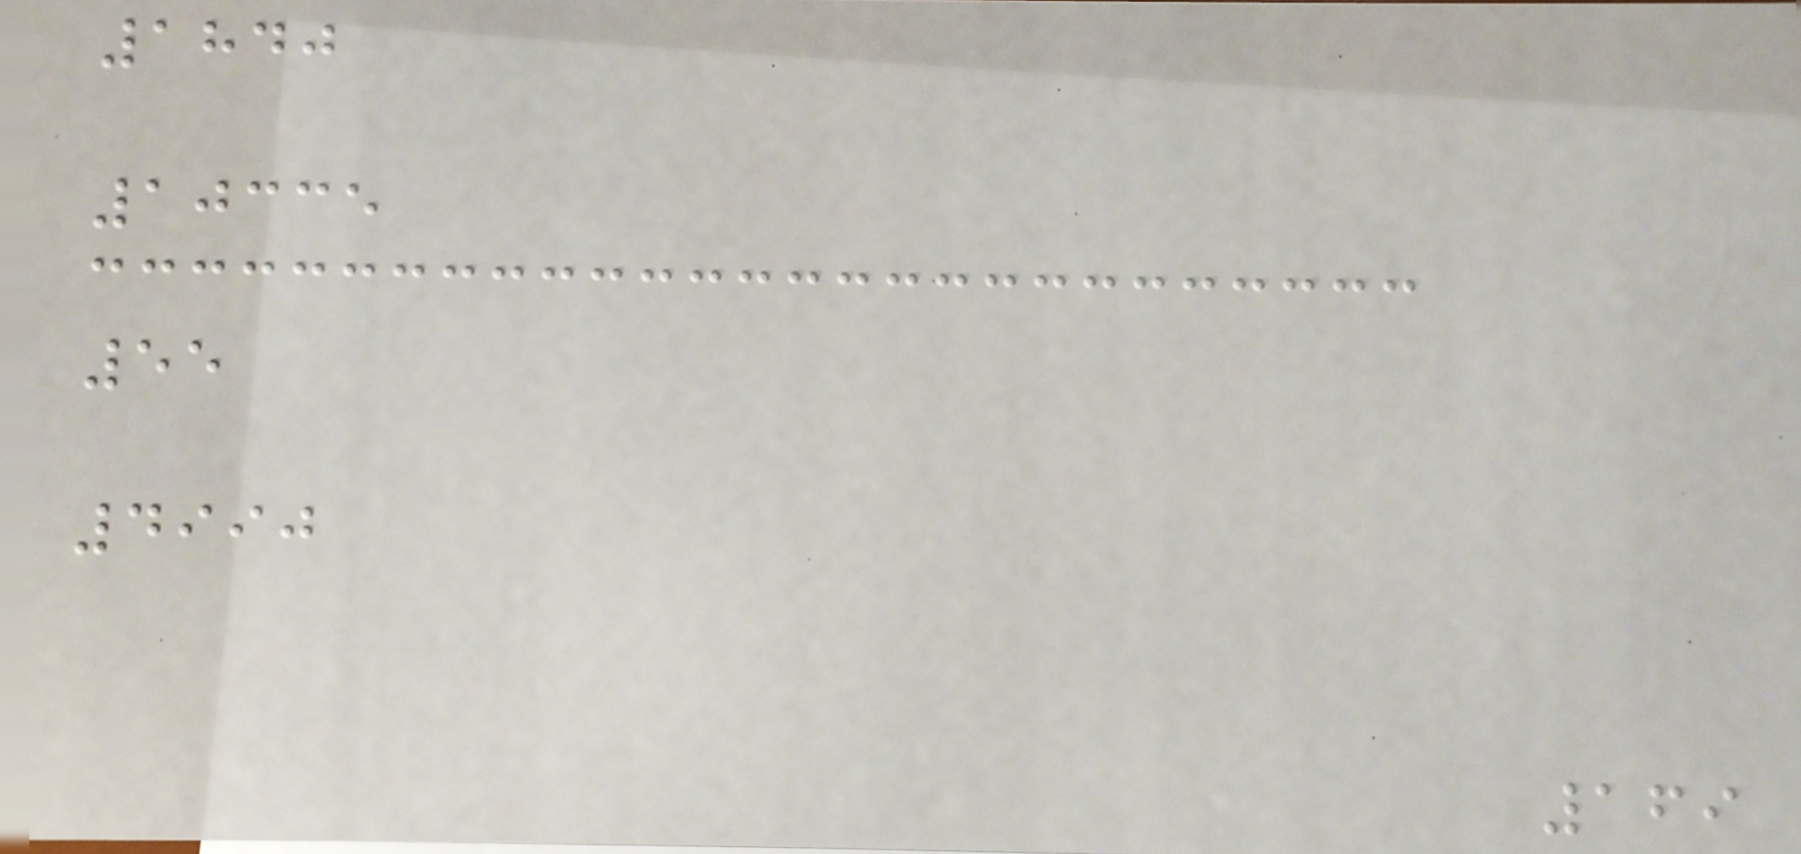1840
10335
55
4990
169
